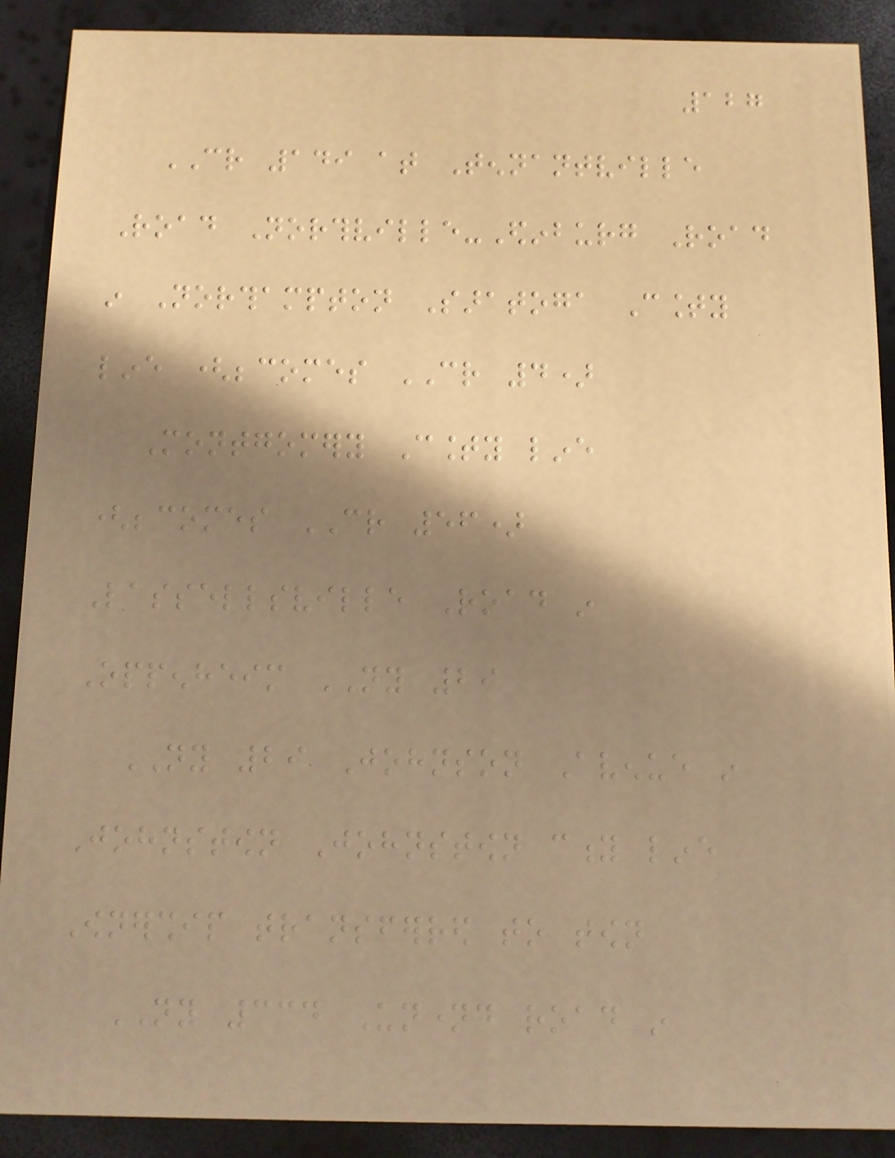127
CR 149 at Tennantville
Road Northville-Edinburg Road
in Northampton Saratoga County
line (becomes CR 4)
Montgomery County line
(becomes CR 56)
Lassellsville Road in
Oppenheim NY 29
NY 29 Johnson Avenue in
Johnstown Johnstown city line
Ownership transferred to town
NY 334 Unnamed road in
